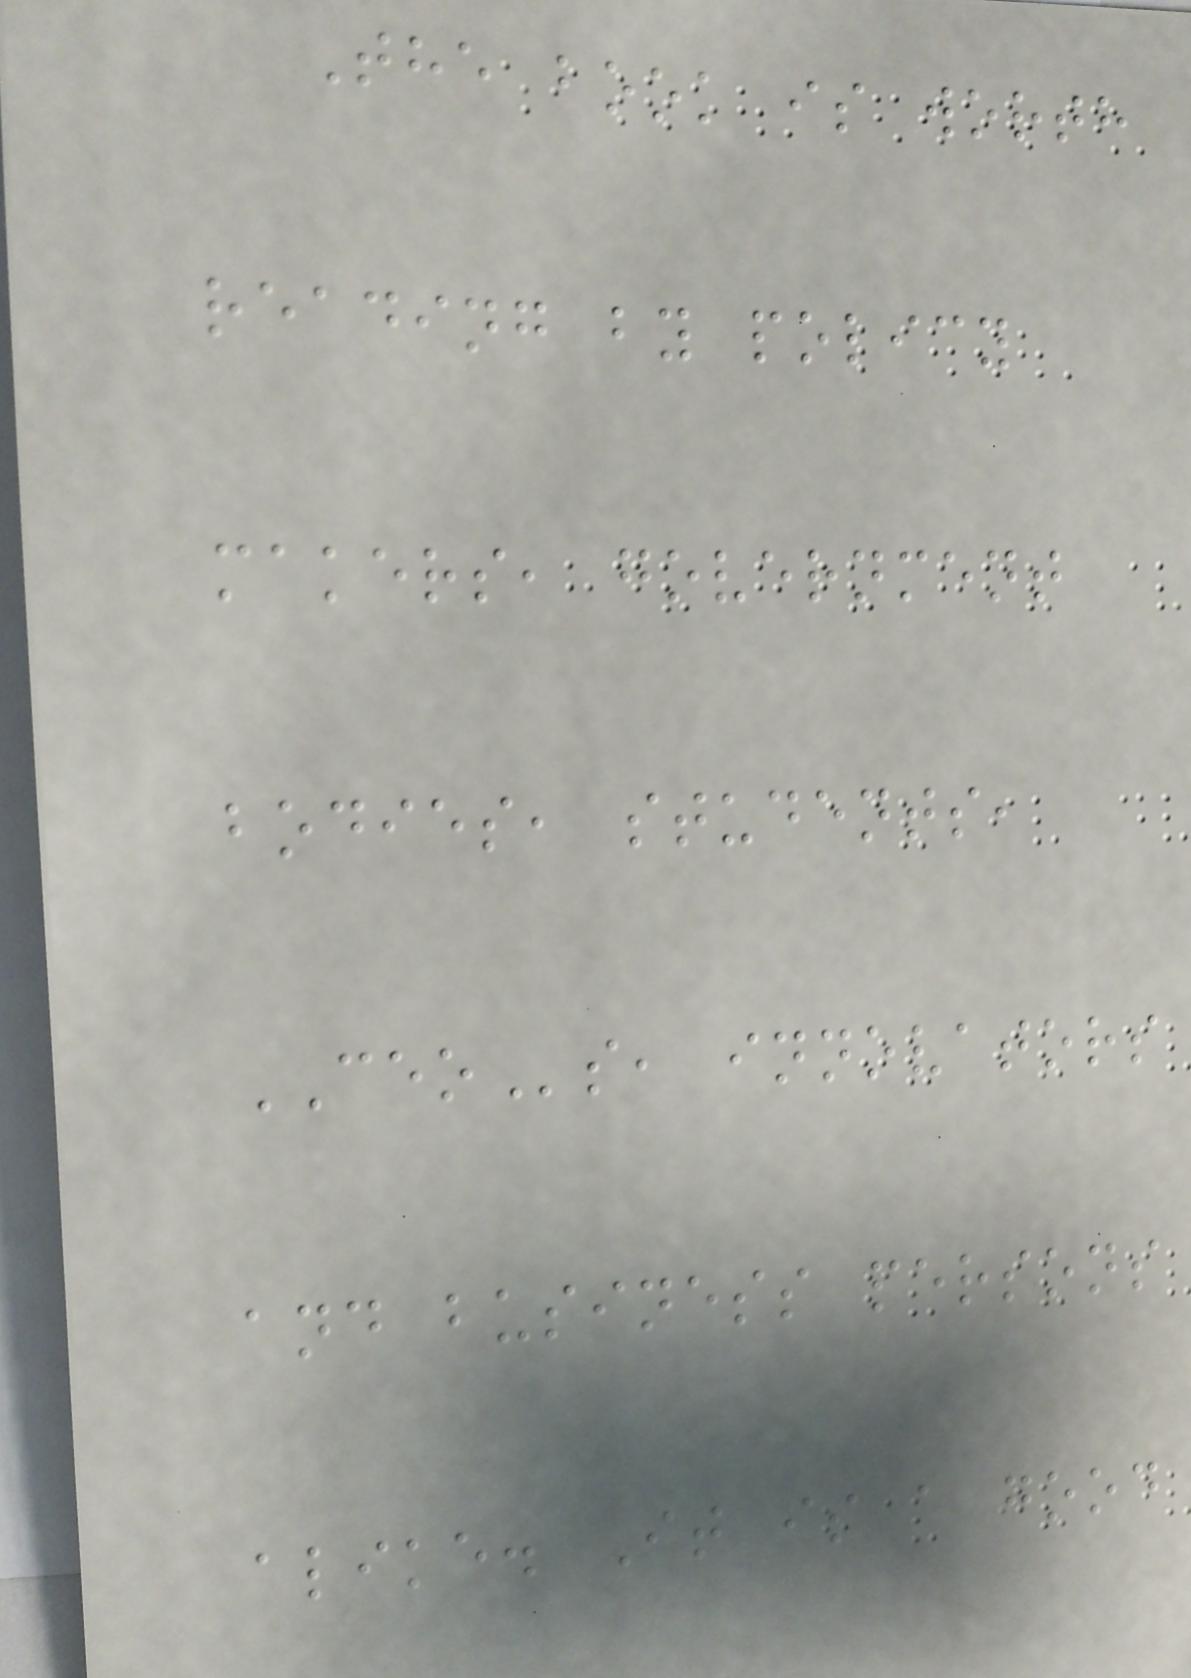The book is worth
reading by policy
makers, government
bodies, students,
CEOs, innovators
and business persons
alike. It is a good
